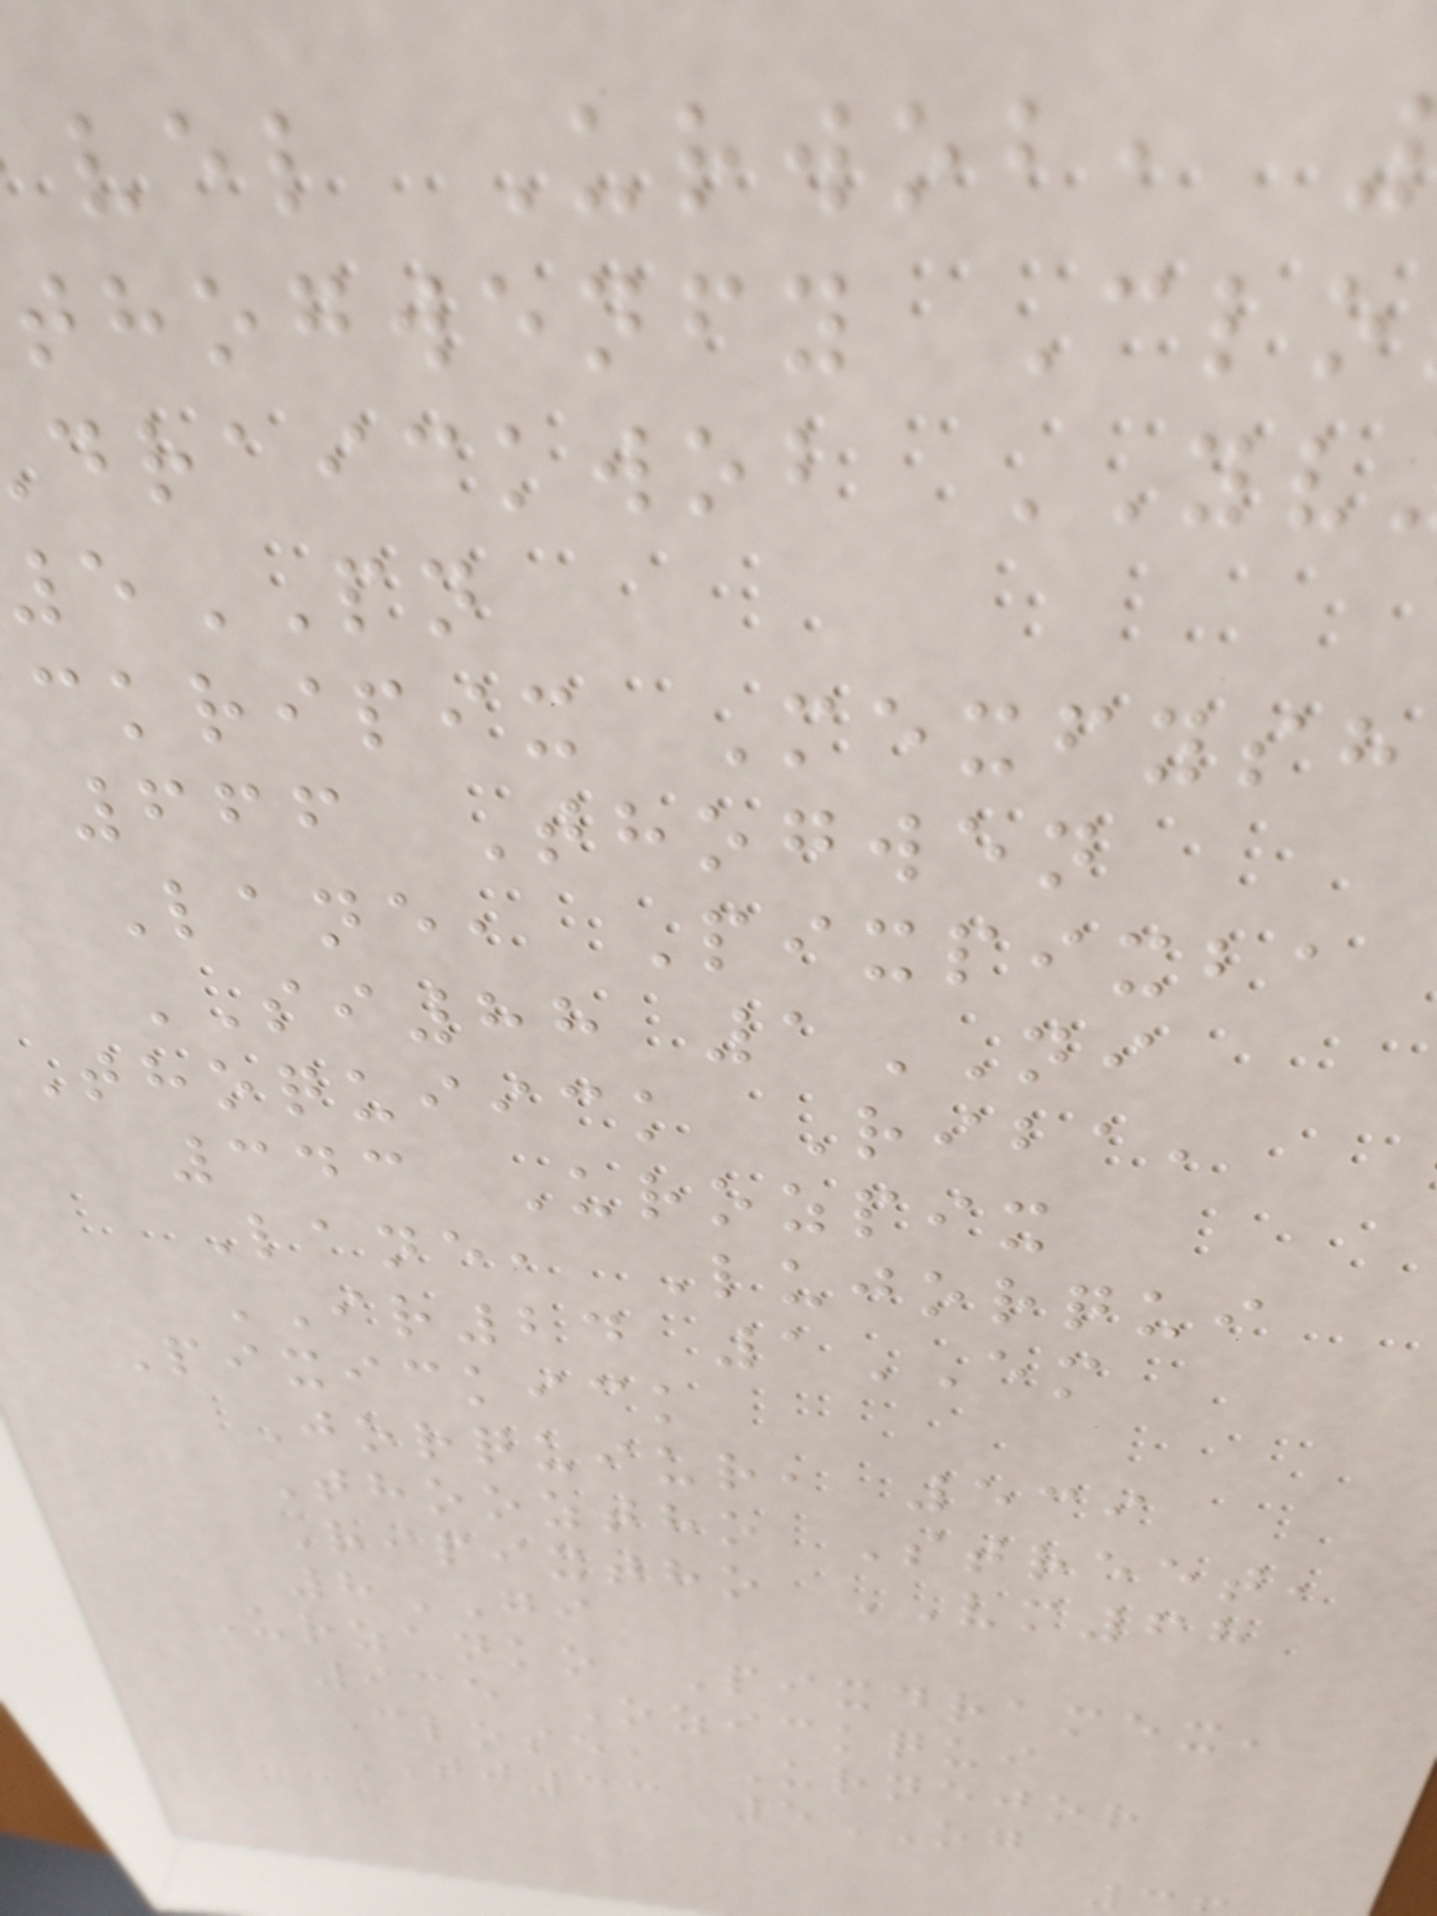vel Urwob,
thogwenfy Clo
draickwob YV
PN
ckripix Mexfysh
666 Thogwen
Lane, Pixpixba
SI88 1NI
Thoquiick Riba,
343 Urozpix
Lane, Lujorqui
IR24 1EM
Pixickick
Jorquiur, 539
Thooztho Street,
Ripixtho VM68
8GI
Urzanko Pixdramex,
935 Ozickqui
Close, Urnejor
TJ33 5OG
